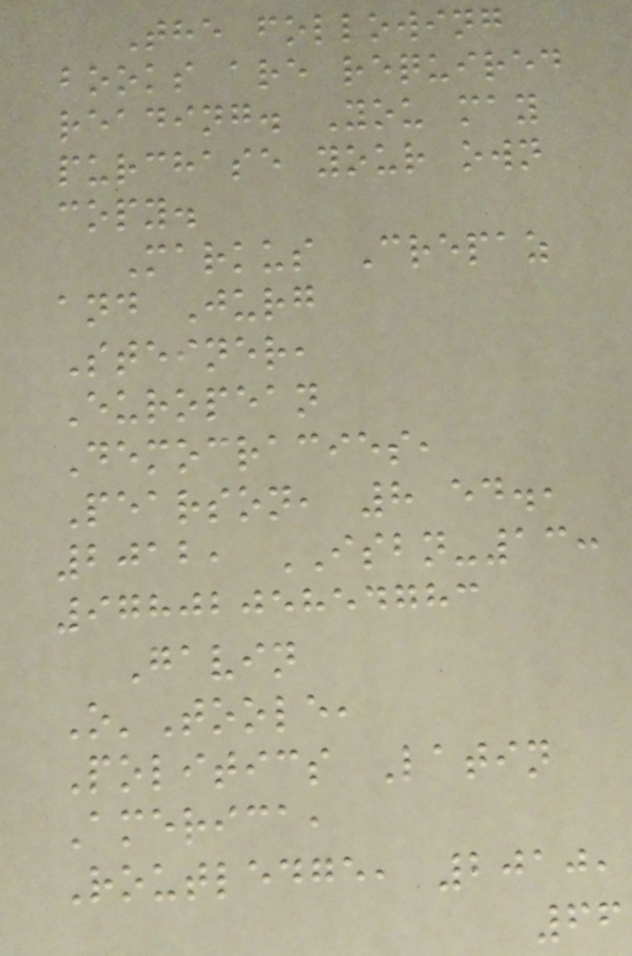The following
books are required
reading. You may
purchase your own
copy.
Markus Crepaz
and Jurg
Steiner,
European
Democracies,
Pearson, 8 ed.,
2012, ISBN-13:
9780205854783
Gavin
O'Toole,
Politics Latin
America,
Routledge, 2010,
66
